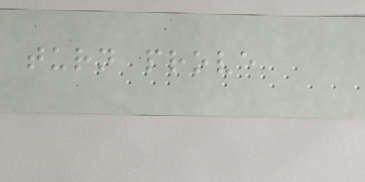turn prove
